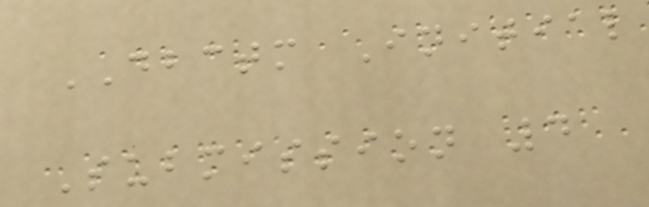DBCTM Initial
Submission 4
